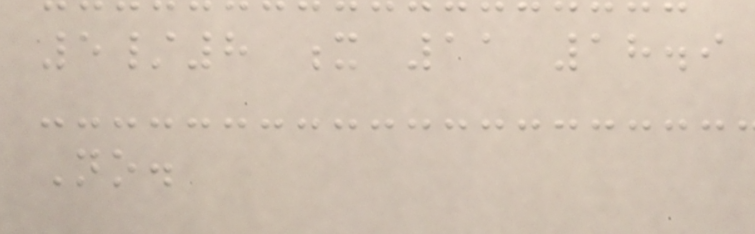5/8 x 11 18.9
No.
